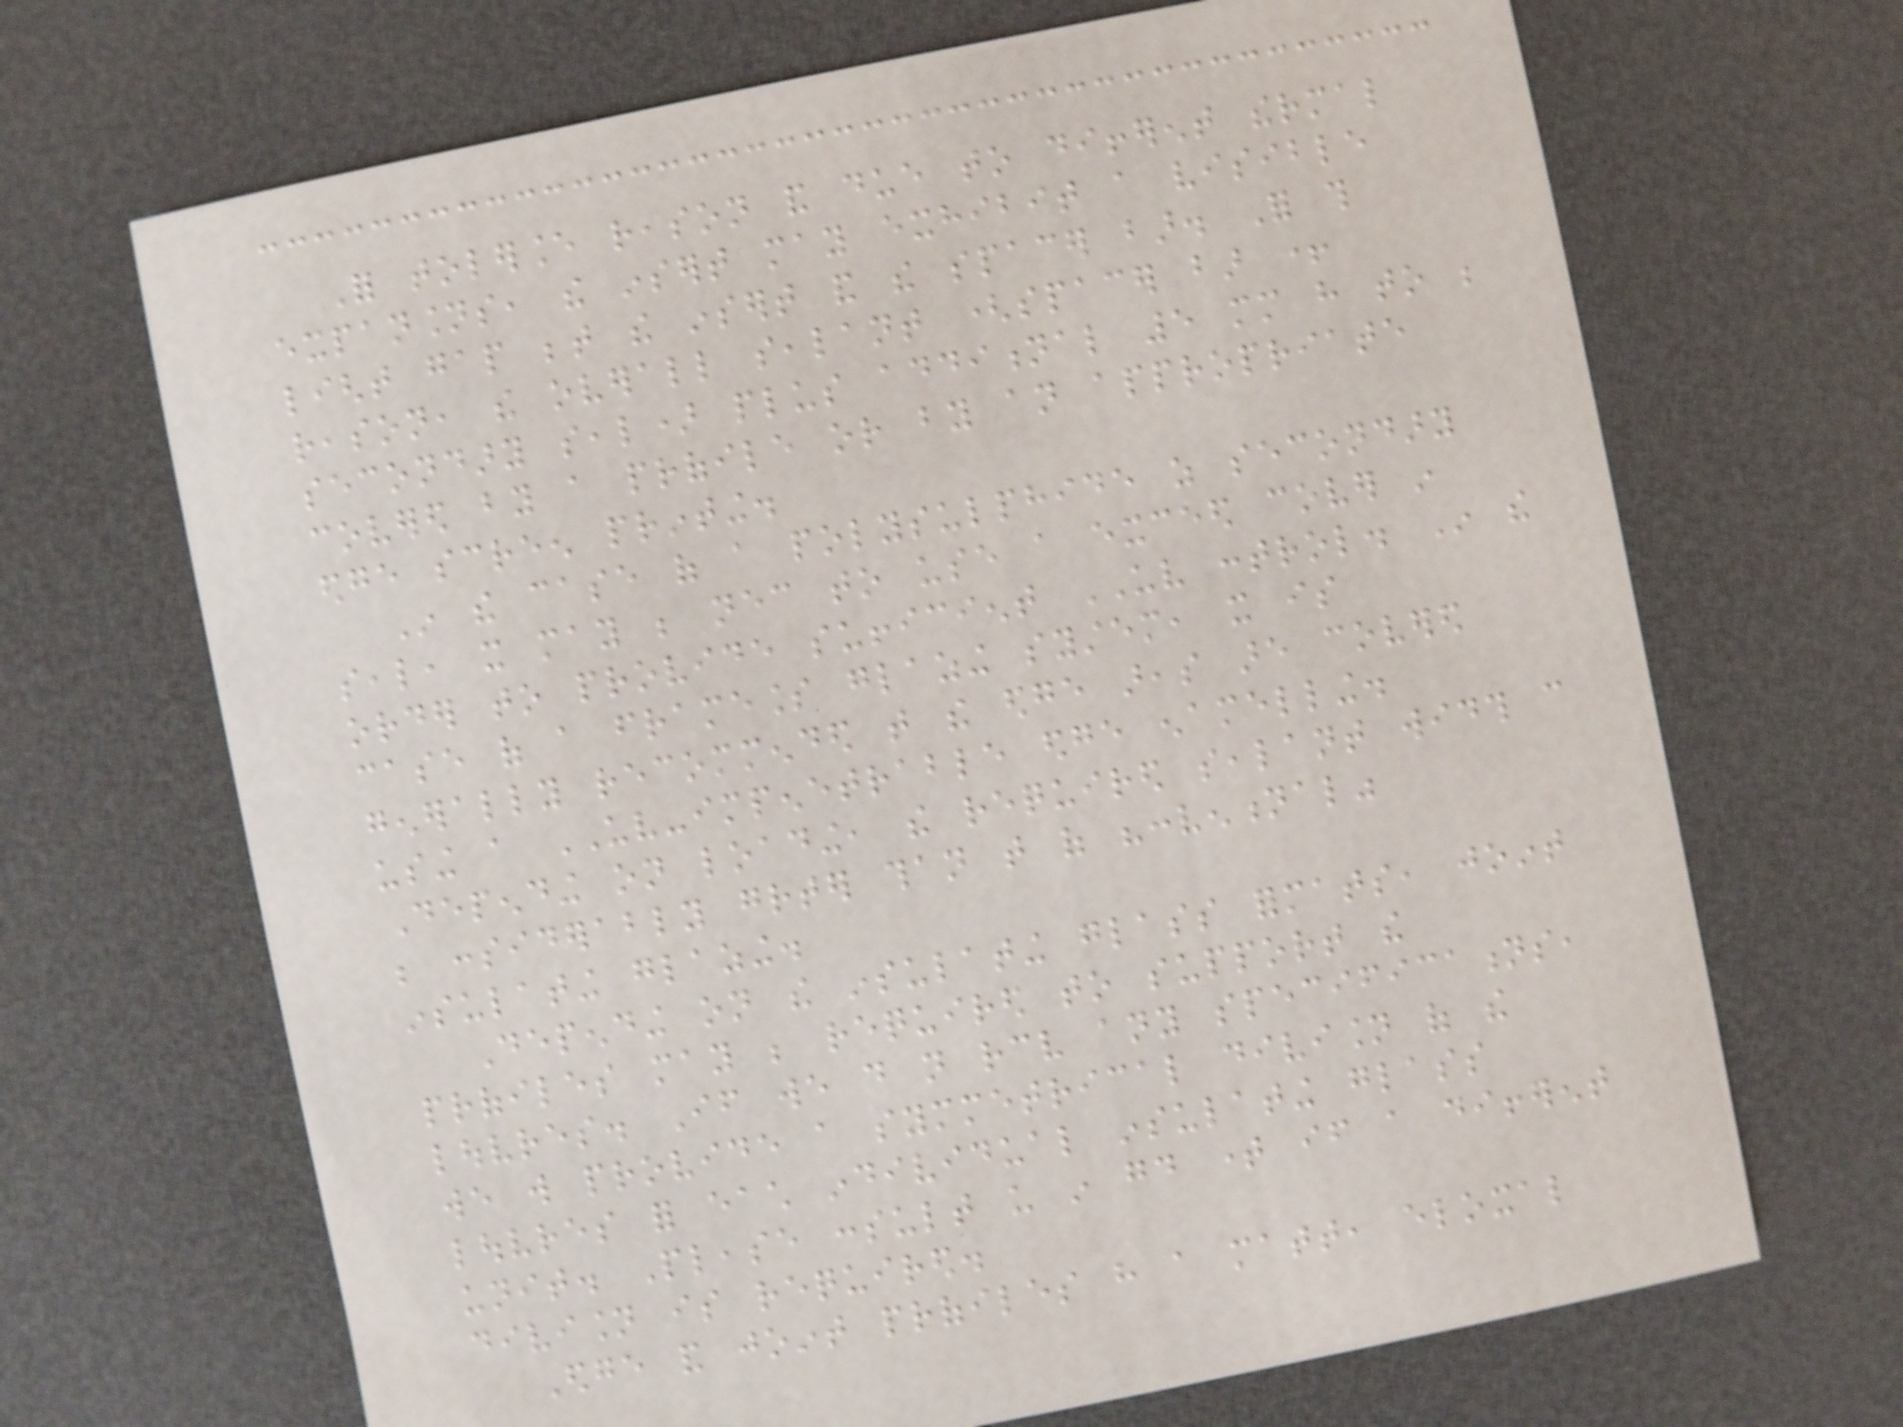For tolerance reason and due to different thermal
expansions, the insert may exhibit a visible
light gap between the insert and the spacer bar. For this
reason, the overall sealant (spacer bar +
secondary seal) plus additional 5 mm have to be
covered by a profile or by an appropriate
edge screen printing.
In the case of a polysulphide as secondary
seal, it may be necessary to use a exceed cover in
order to provide sufficient UV control. In the
case of a frameless glazing system, it is
generally recommended that the edge areas are covered
using a UV-impenetrable edge enamelling.
Depending on loading, the required sealant width can
be considerably greater than that of "conventional"
insulating glazing.
Depending on the insulating glass formats, joint
profiles may be required to support the
louvres. If we do not receive any specifications,
we will provide a symmetrical division of the
louvres for each individual insulating glass
unit. Please consult us in good time if a different
division is required.
Edge and joint profiles have a matt, eloxal
